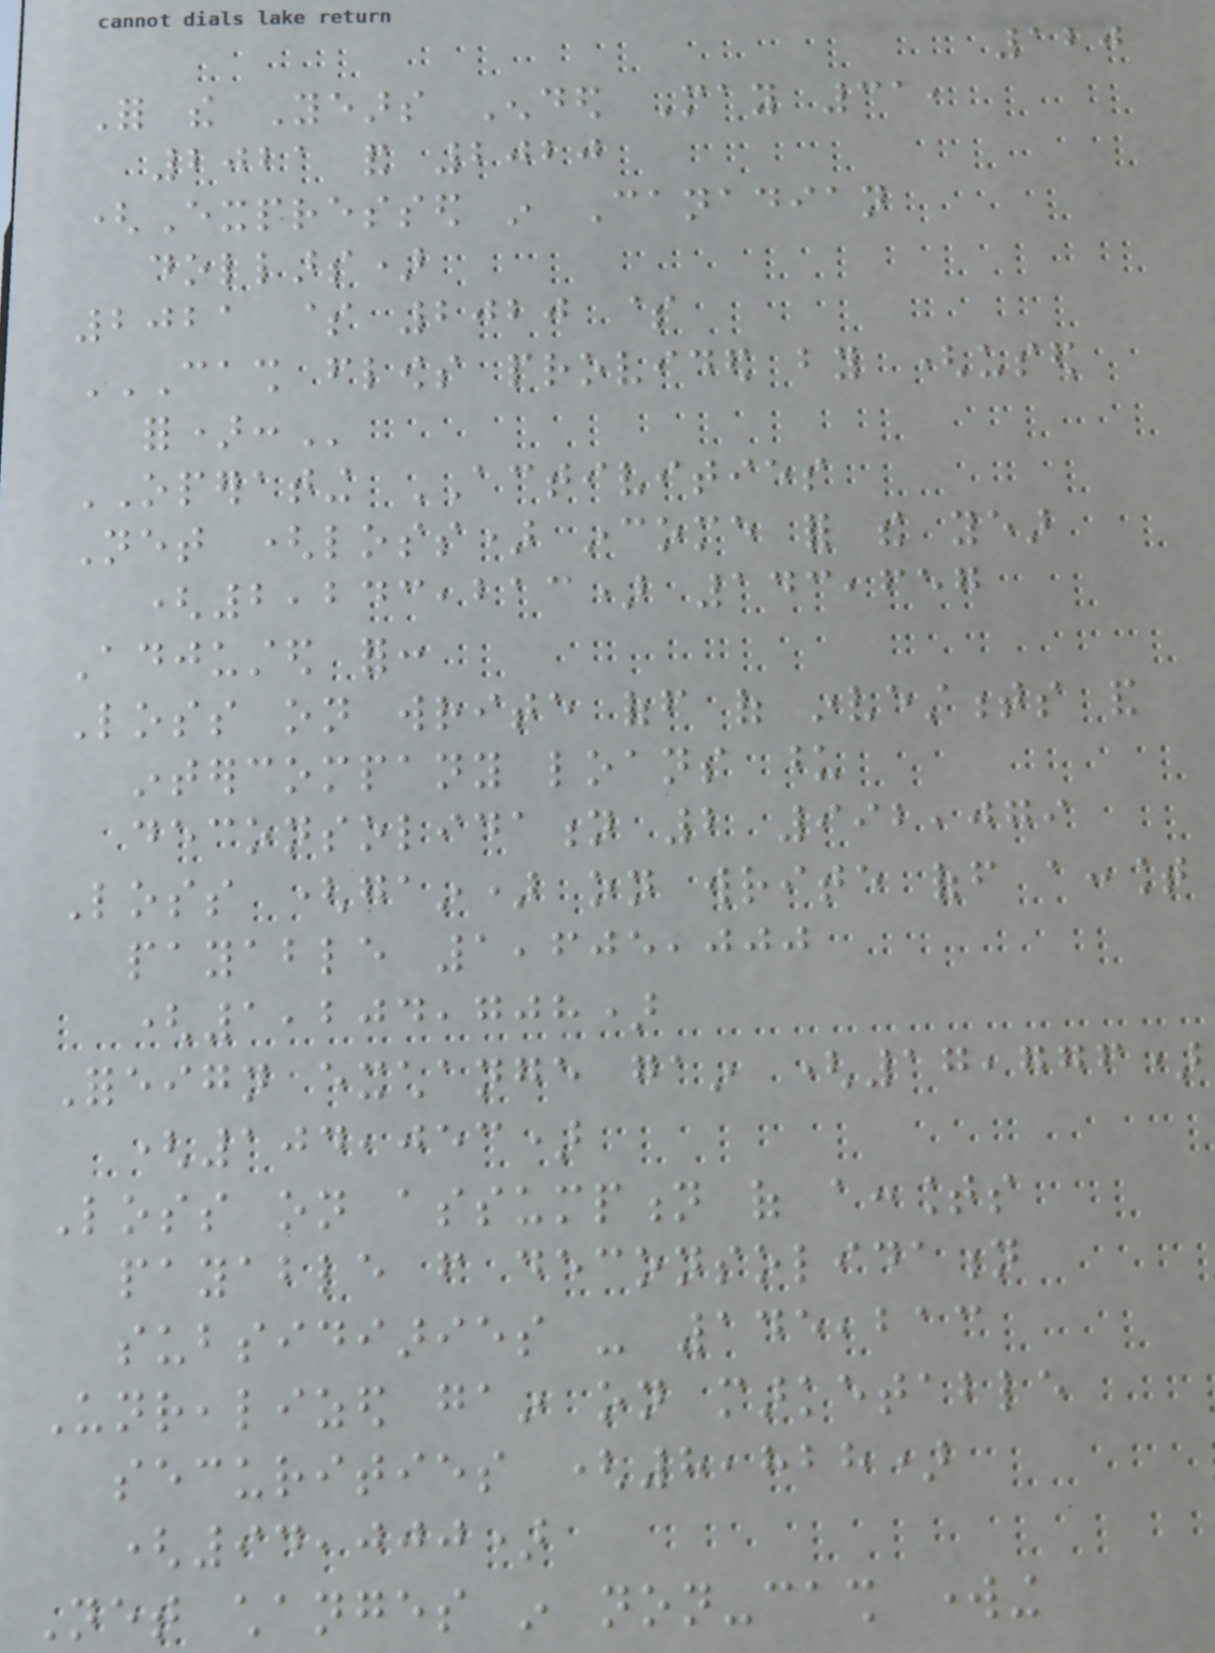120
For the Years Ended May 31,
2021 and 2020
(Expressed in Canadian
dollars)
2021 $ 2020 $
CASH FLOWS PROVIDED BY (USED
FOR):
OPERATING ACTIVITIES
Net (loss) income for the year
(2,243,213) 143,657
Adjusted for:
Loss on write off of investments and
intercompany loans upon
deconsolidation 2 992,079
Loss (gain) on write off account
payable 1,605,000
(1,204,708)
Foreign exchange gain (17,776)
(104,053)
Loss on assumption of accounts
payable from deconsolidation
subsidiaries - 145,213
Unrealized gain on marketable
securities (8,828)
(94,000)
Net changes in non-cash working
